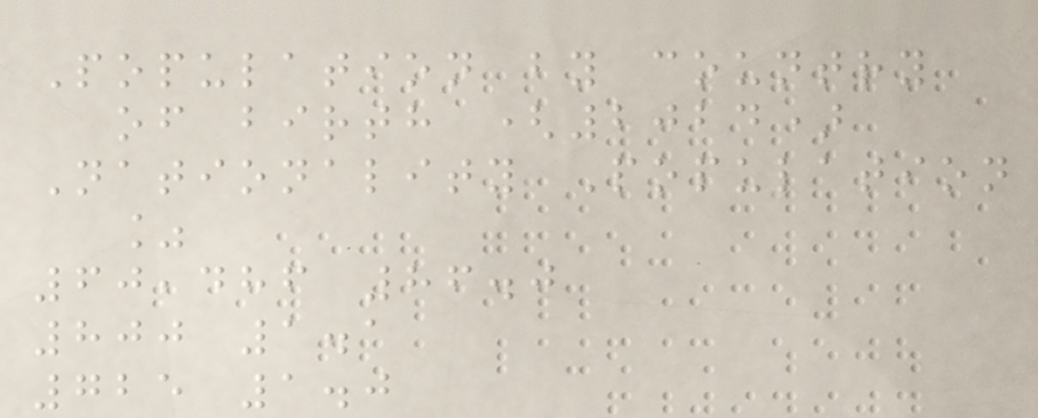Population by country
of birth (2024)
Nationality Population
%
60,486 86.0
800 1.1
725 1.0
